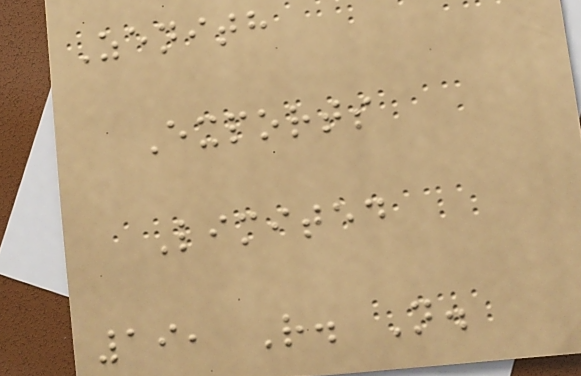Zenith
Exports
Limited
19, R. N.
